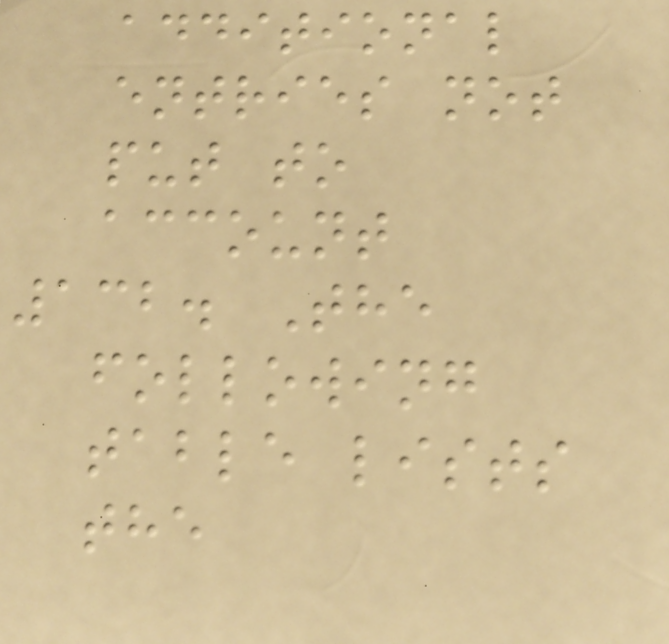additional
entries not
put to
account
132. The
following
table lists
the
